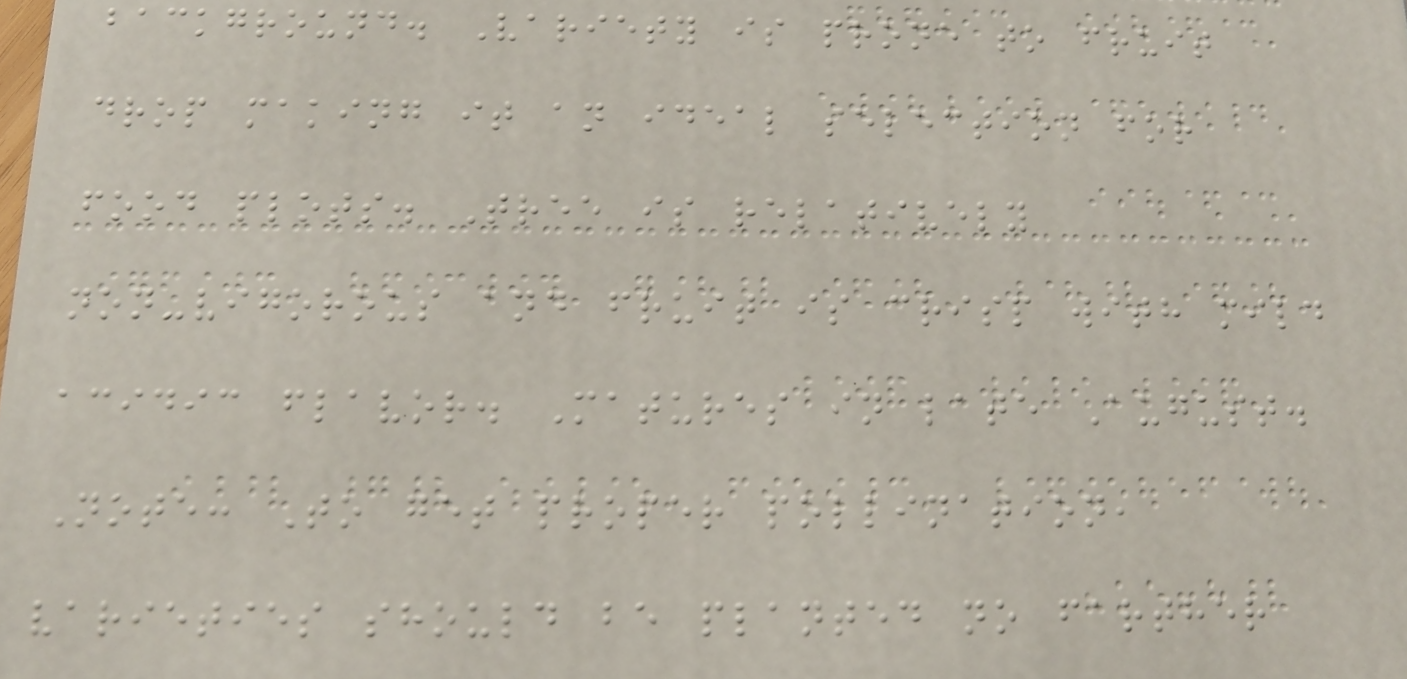background. Variety is prone to fruit
drop making it an ideal selection for
food plots. Tree is relatively
non-vigorous and fruit is crisp with mild
acidic flavor. Matures in late August.
Note: To get proper pollination,
varieties should be planted no farther
